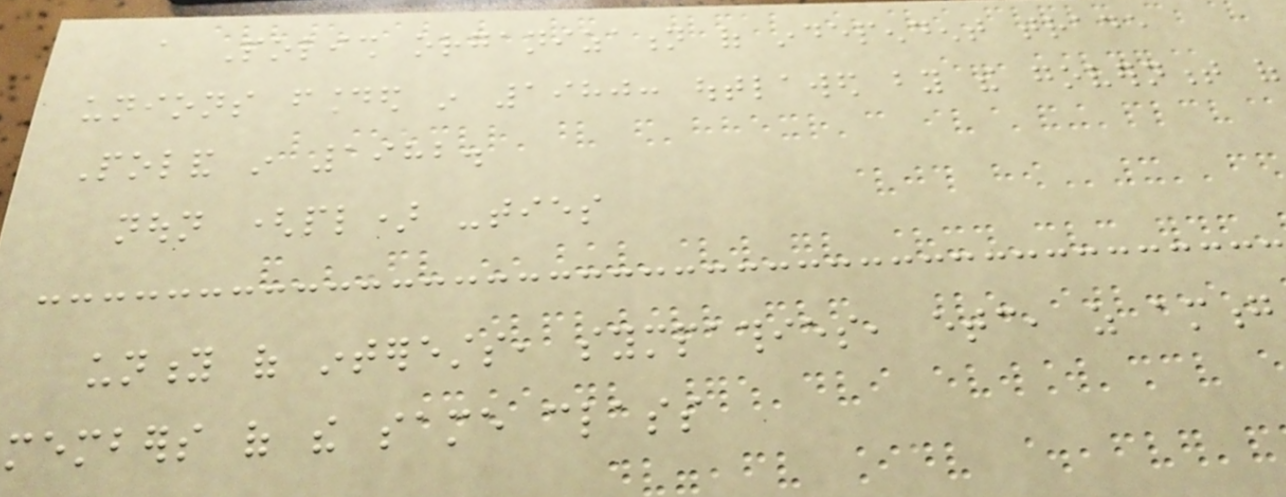a Polish organization of independent trade
unions founded in 1980: outlawed by the government of
Poland in 1982.
noun (pl) -ties
unity of interests, sympathies, etc, as among
members of the same class
